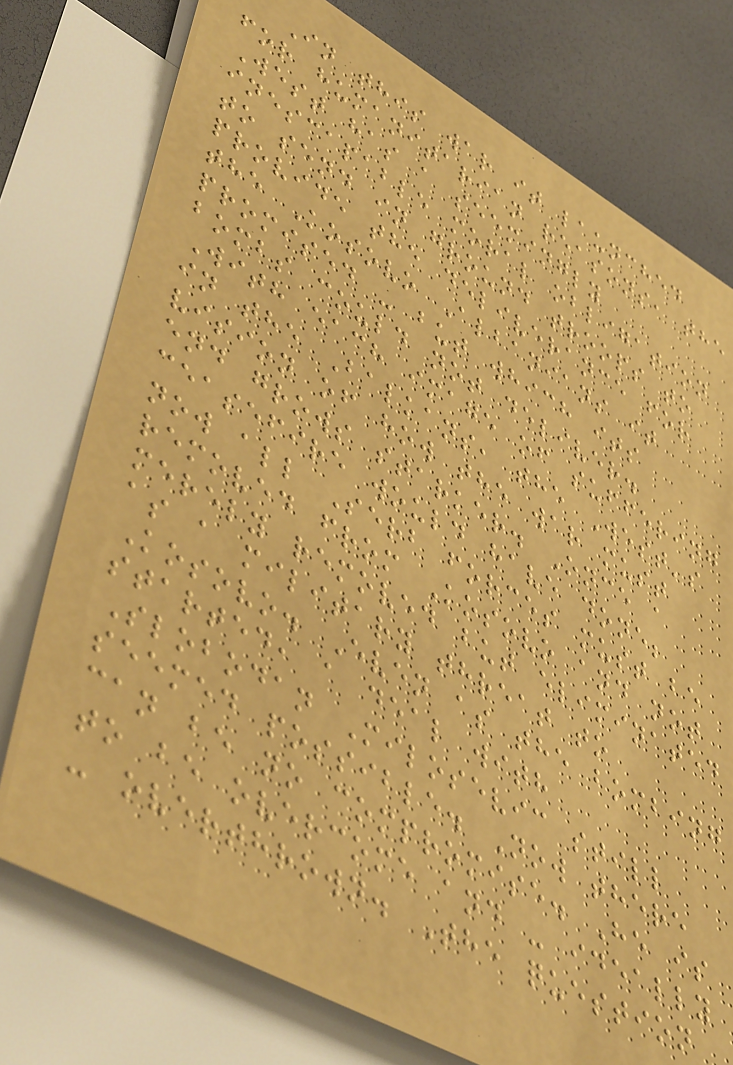In this war it launched
for humanitarian reasons, the
West has a seemingly
inescapable moral obligation
to send in ground troops to
provide the deliverance for
the Kosovo Albanians it
promised - but which its
bombs could not deliver.
With each image of suffering
in the Balkans, the West's
vision of how the war must
end grows starker. Once a
ceasefire would have done;
now all Serb forces must be
removed from Kosovo and not
merely removed but eliminated
as a military threat to
Kosovo. Even as the bombing
started, a deal with
Slobodan Milosevic still
seemed possible. Now there
can be no compromise. He is
to be overcome and - ideally
- overthrown. The question
